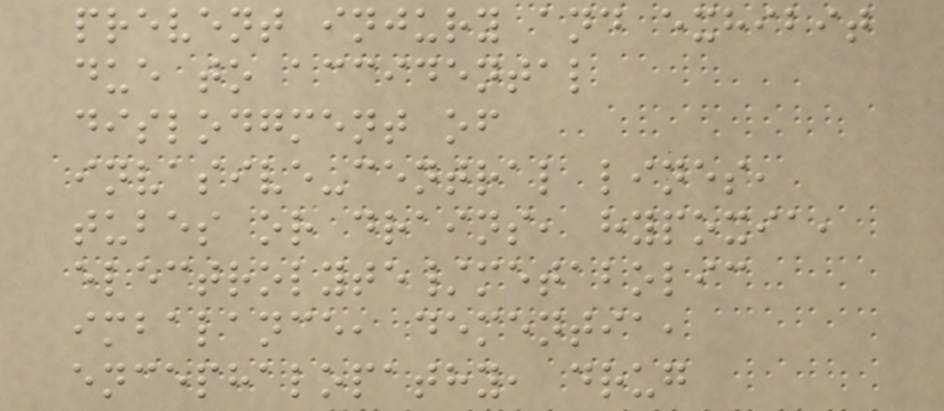prevent injury and exhibit
due to accidental
dislodgment of
invasive-central lines,
tubes or drains, hypoxia,
electrolyte/metabolic
imbalance, dementia,
encephalopathy, drug
